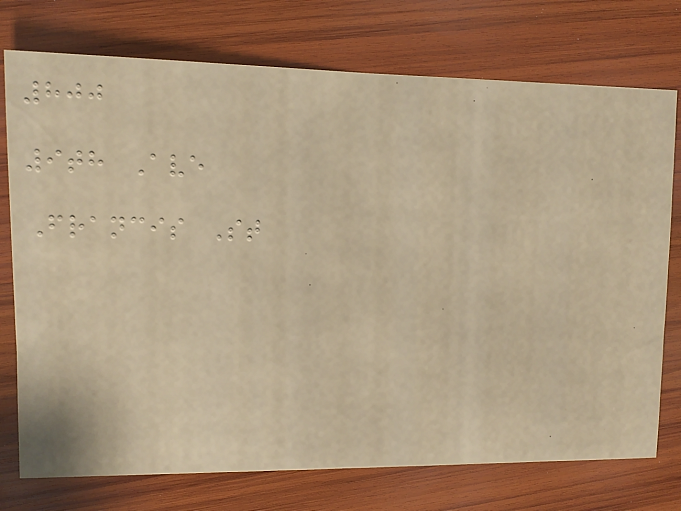800
9th Ave
Francis St
